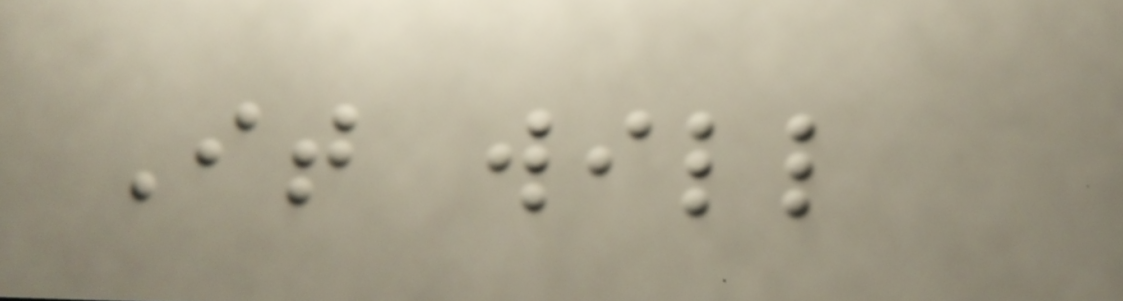It will
